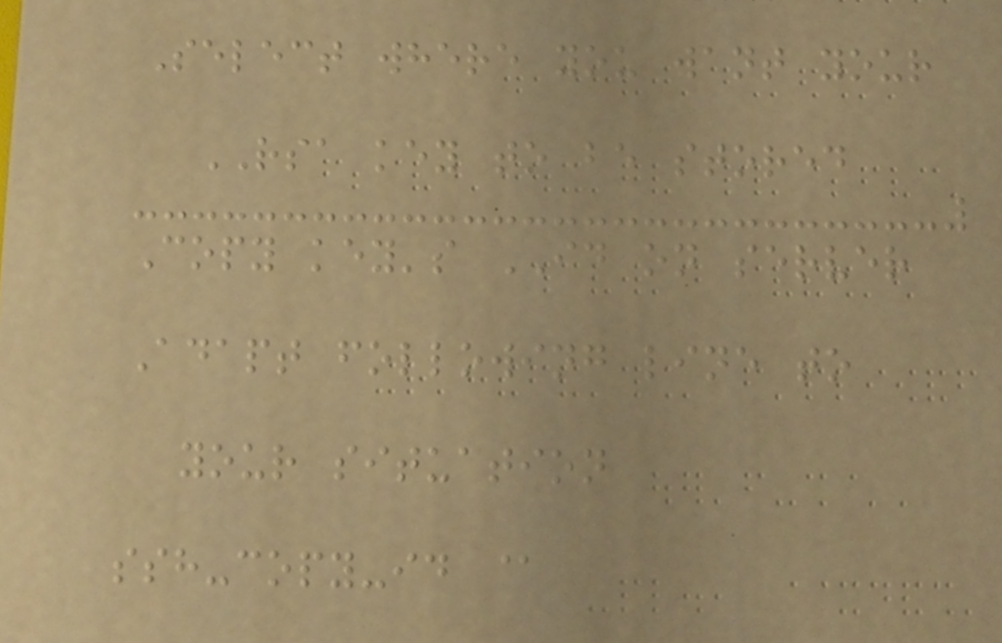Select where you want your
RSA key to be stored
Copy key's ID on server
Adapt following line to
your situation
ssh-copy-id @
